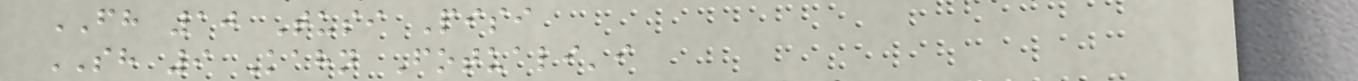FH 10 Tusi Pisi
SH 9 Kahn Fotuali'i
